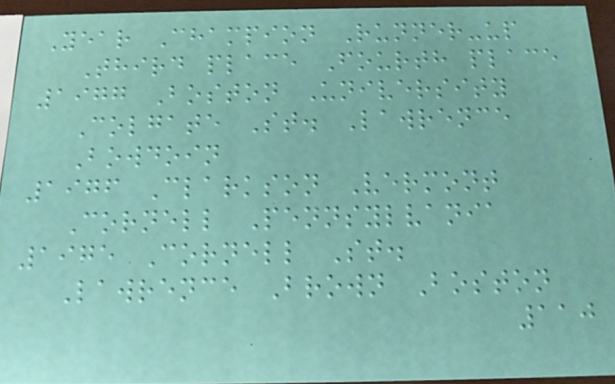Year Champion Runner-up
Third place Fourth place
1977 Boston University
Colgate St. Lawrence
Bowdoin
1976 Clarkson Vermont
Cornell Pennsylvania
1975 Cornell St.
Lawrence Brown Boston
110
